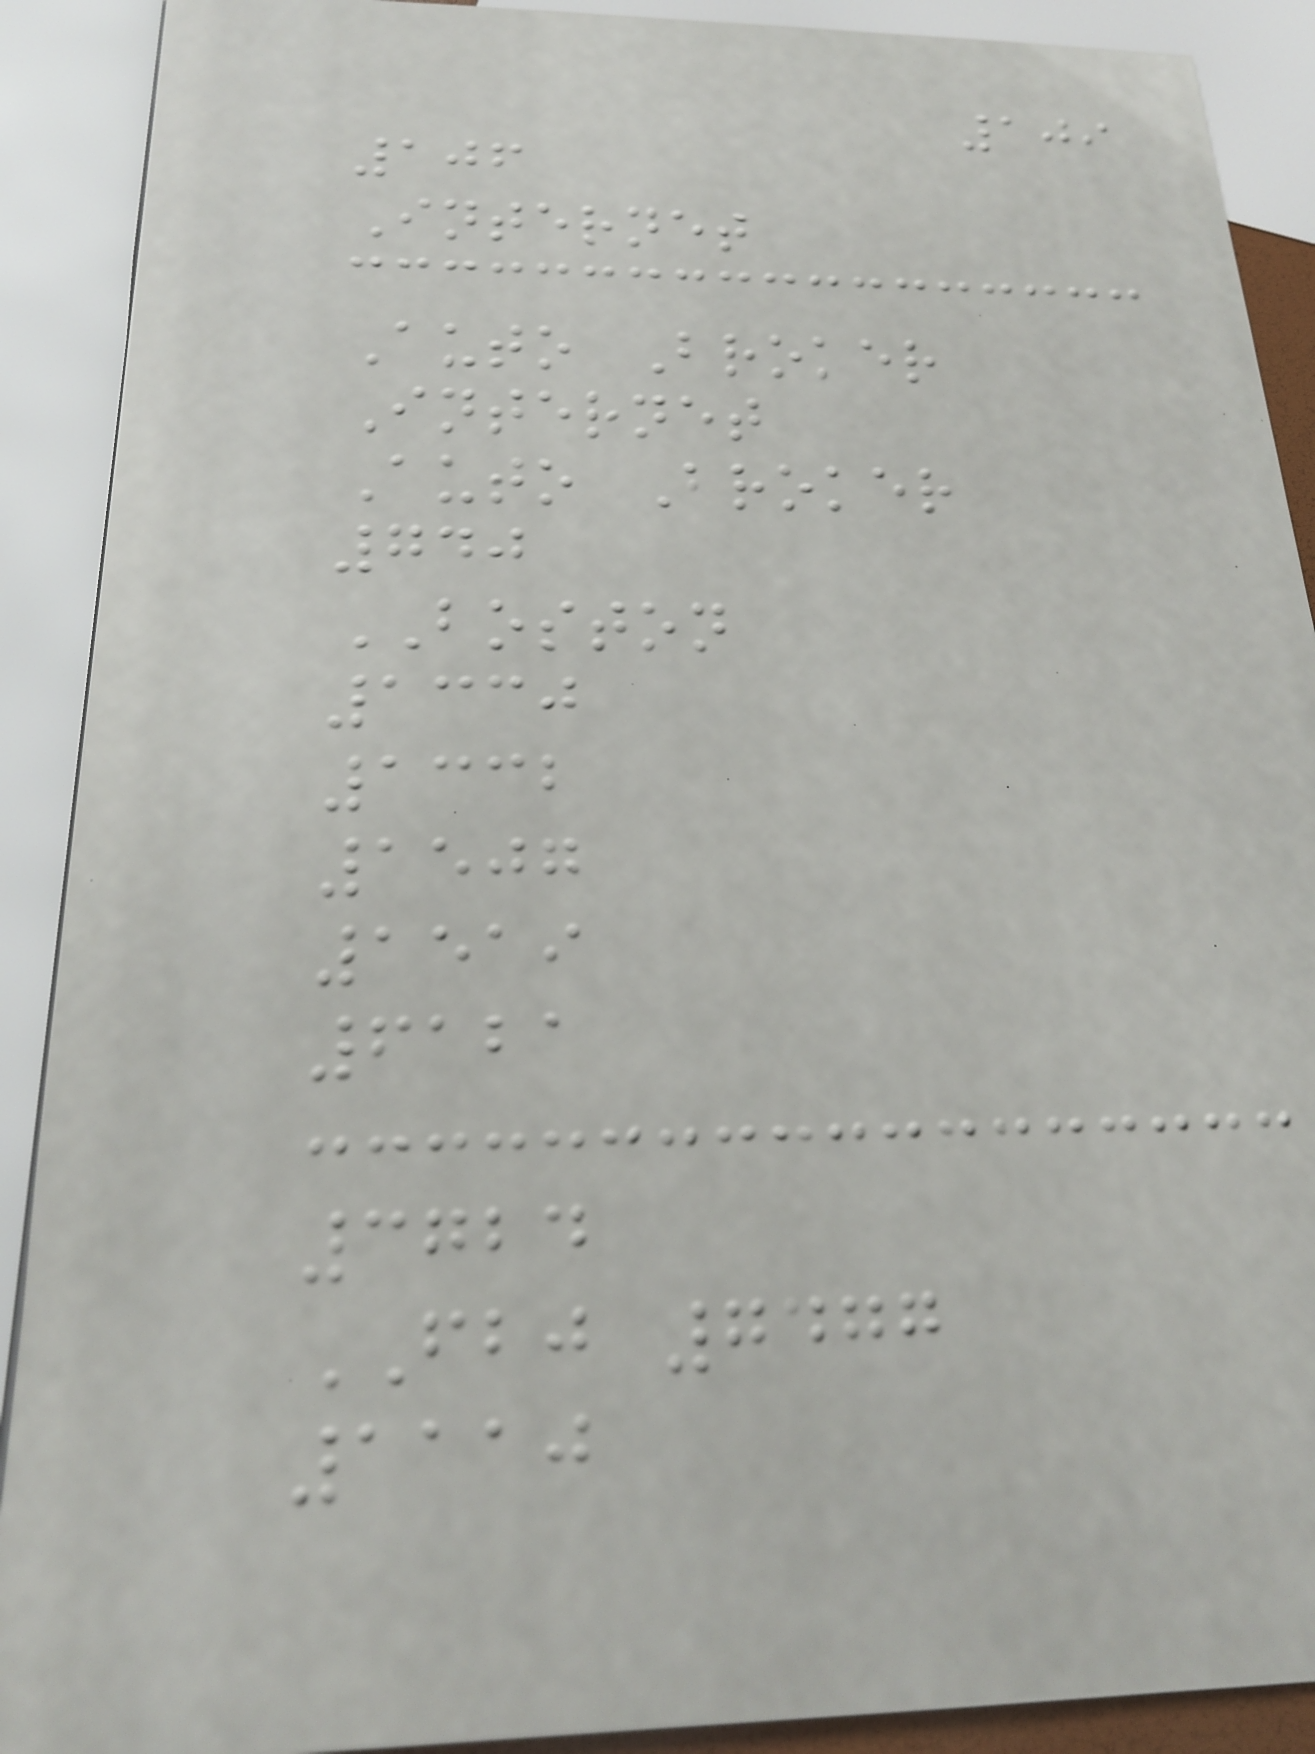109
106
Internet
Auto Broker
Internet
Auto Broker
740
BOSTON
1330
1332
1507
1519
6121
3724
FBJ 7477
1110
